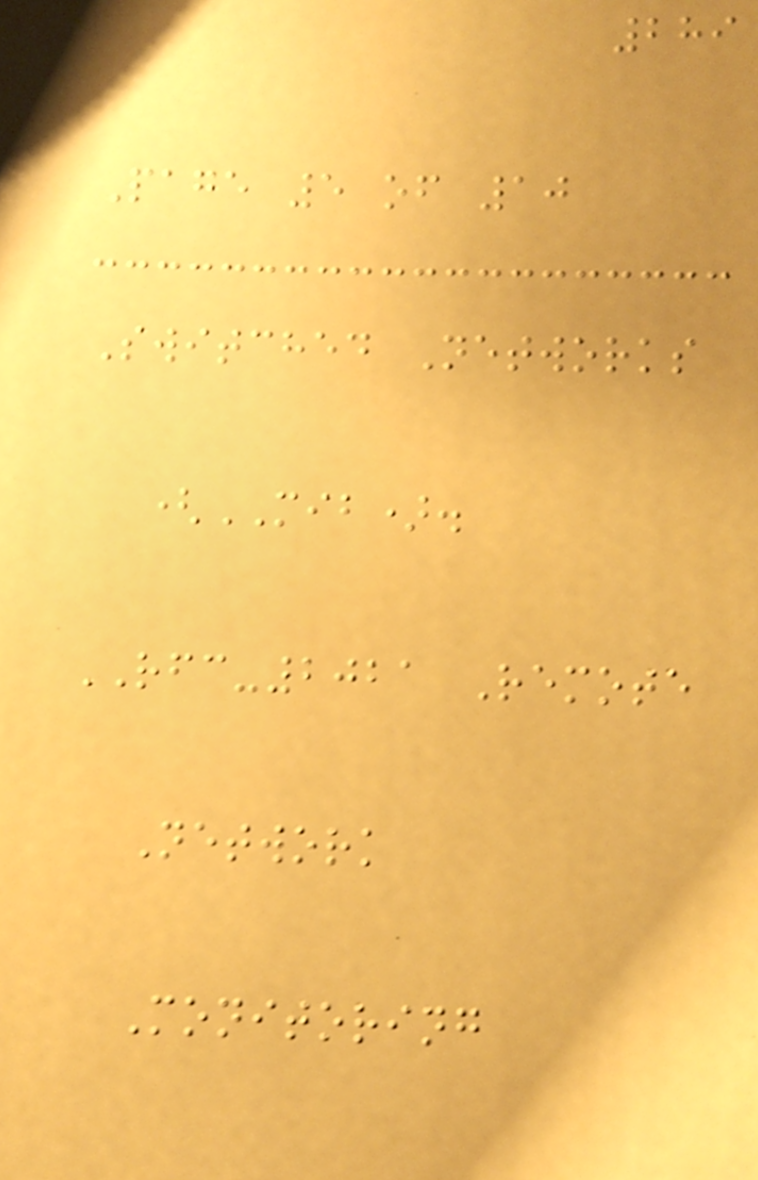289
Page 5 of 10
Switched Networks
(MIB).
RFC-2021 Remote
Network
Monitoring
